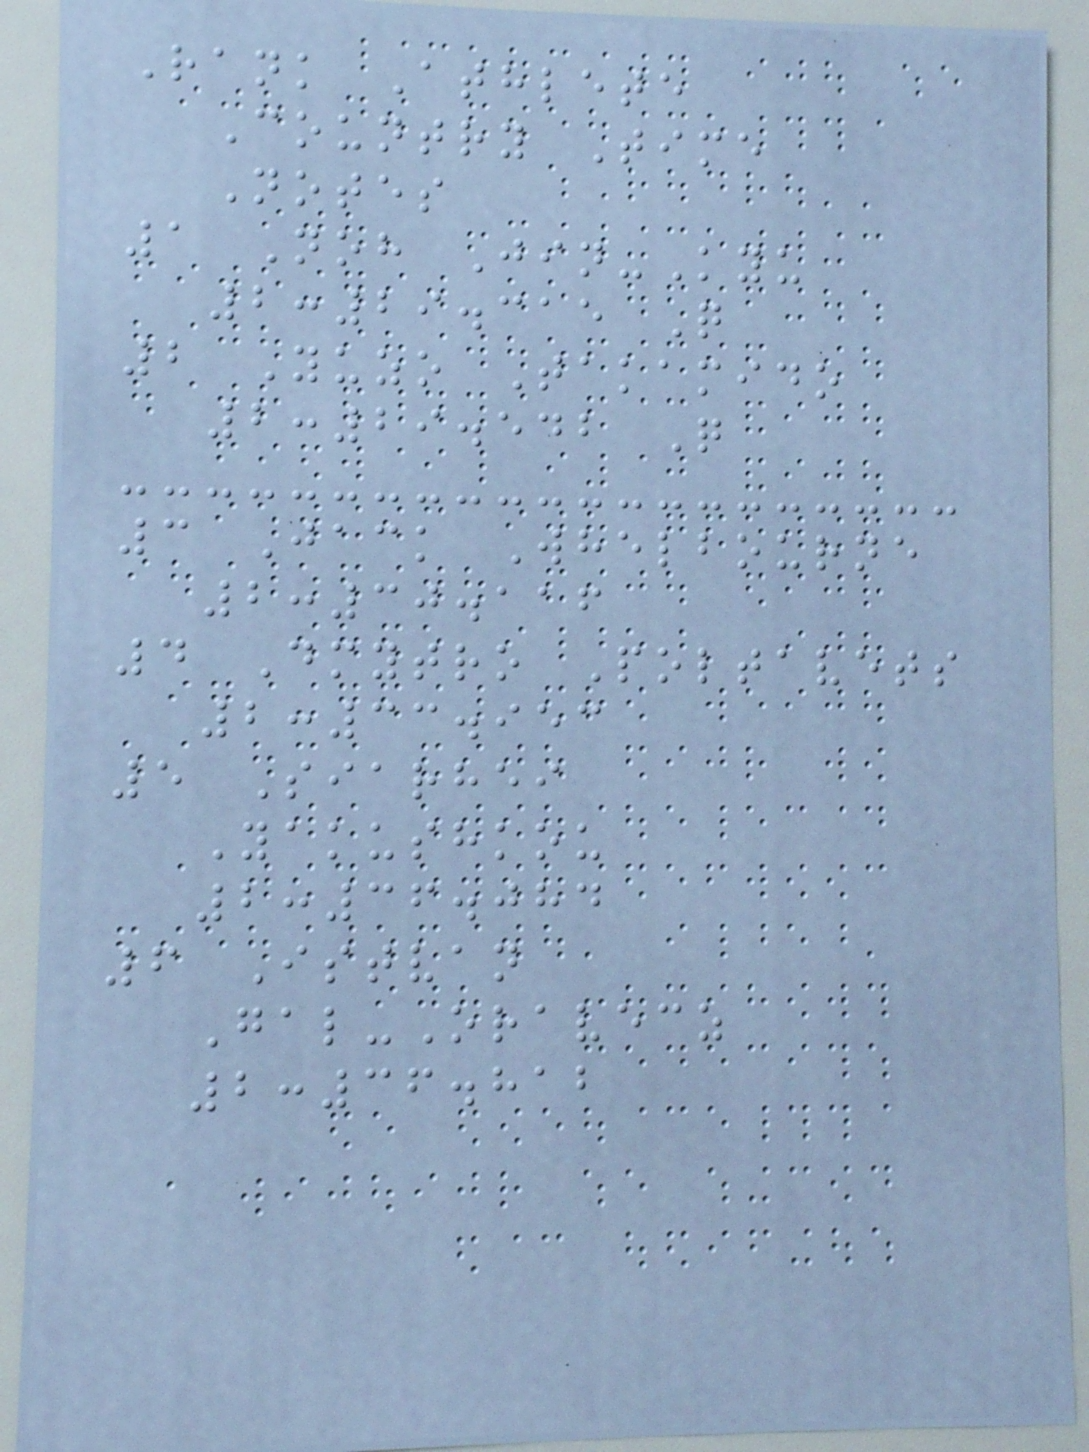Rank Athlete
Country Time
Notes
1 Noh Jin-Kyu
2:29.315 Q
2 Yuzo Takamido
2:29.542 Q
3 Jack Whelbourne
2:30.116
4 Dmytro Poltavets
2:33.953
5 Siarhei
Yakushkou
2:36.084
6 Istvan
Gal-Oravecz
2:36.812
